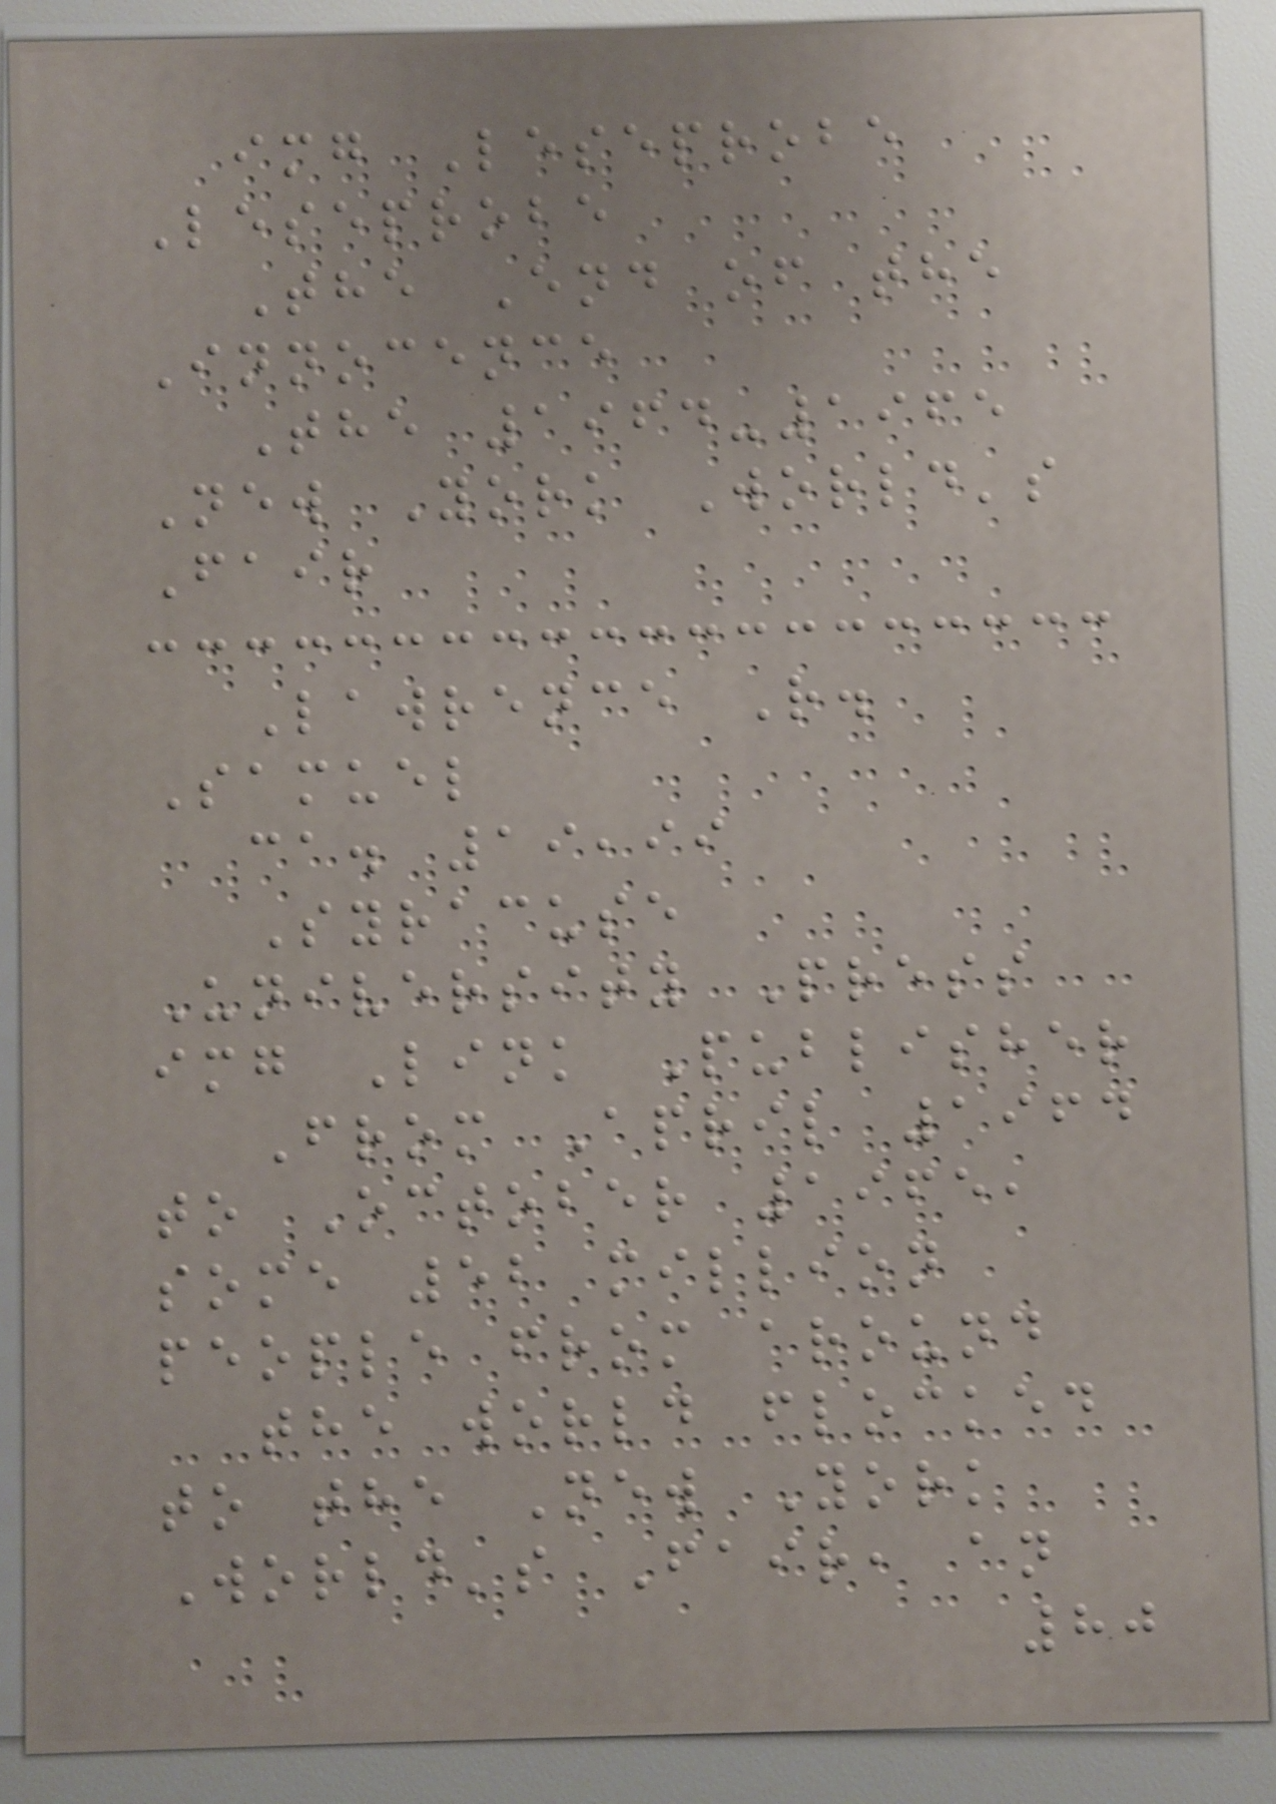img Leseprobe
Leseprobe
The End of the
Innocence
The 1964-1965
New York World's
Fair
Lawrence R.
Samuel
ca. 19,99
Syracuse
University Press
img Link Publisher
From April 1964
to October 1965,
some 52 million
people from around
the world flocked
to the New York
World's Fair, an
80
